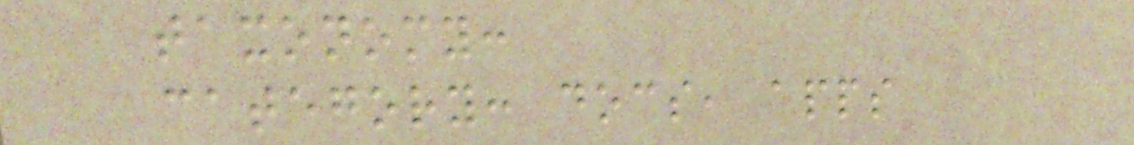taxonomy:
category: docs, apps
